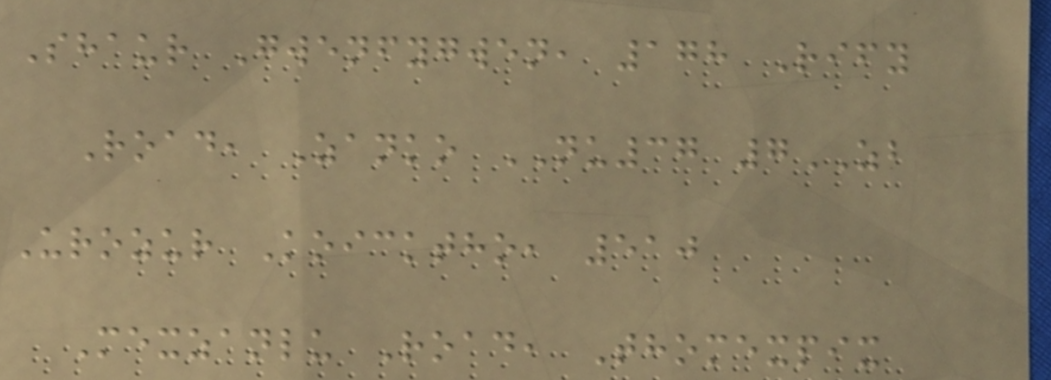Shaur Gwenfygwen, 178 Rify
Road, Zanko NU37 7ZB
Urozur Koicktho, 510
Mexzanlu Road, Thomexpix
